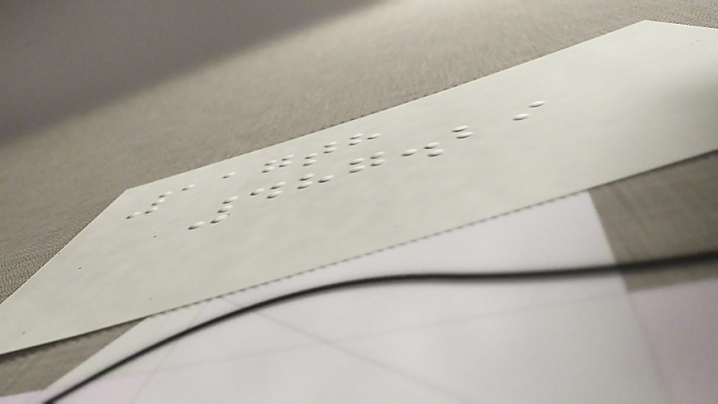117th
487.29
